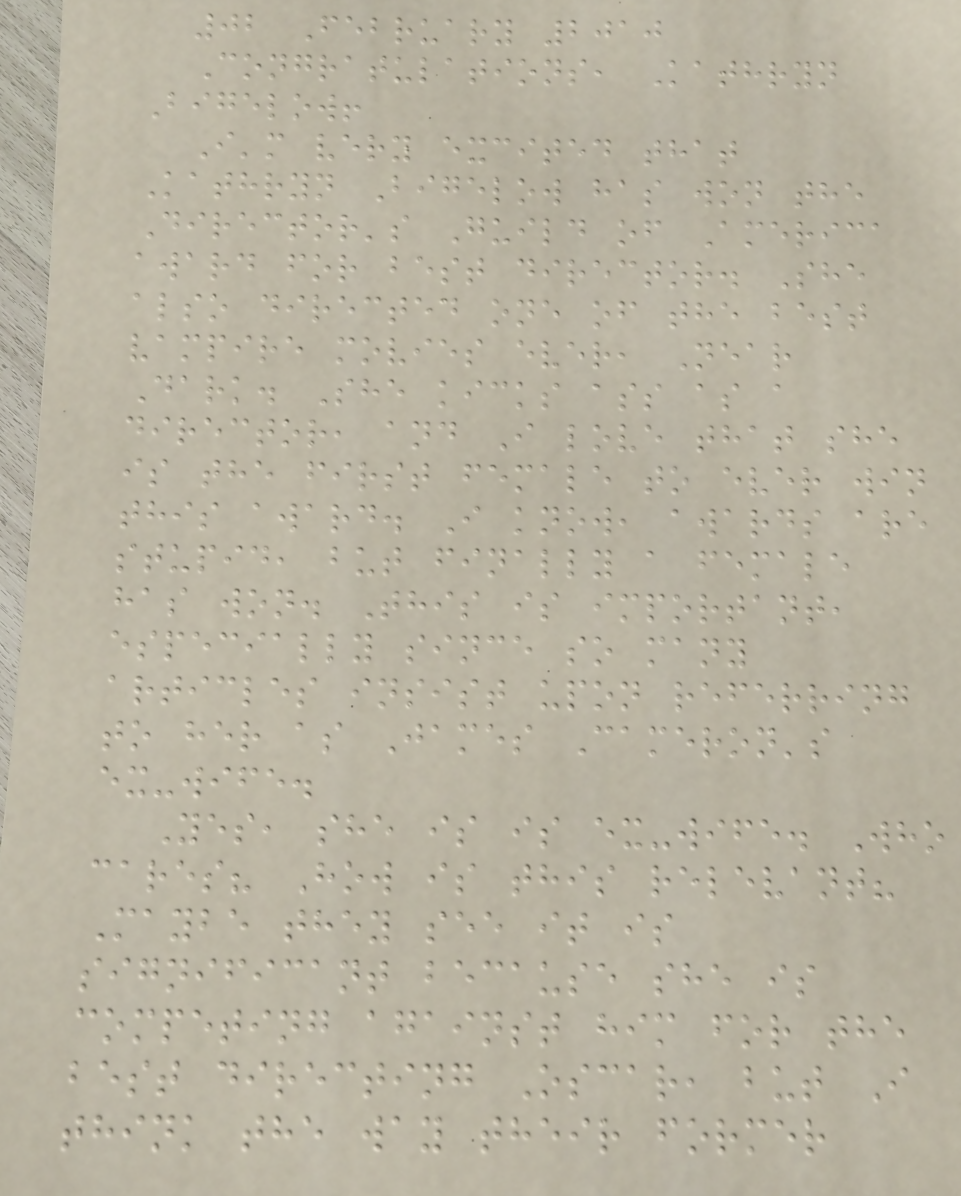02 February 2010
Congratulations, Kathryn
Bigelow!
I'm very excited that
Kathryn Bigelow has won the
Director's Guild of America
award for best director. She
also directed one of the best
vampire movies ever, Near
Dark. She kicks ass as a
director, and I love that she
is the first female to ever win
this award. I know, awards are
stupid, but finally a female
has won. This is important,
especially since so many
articles insist upon referring
to her as James Cameron's
ex-wife.
Yes, she is is ex-wife. Who
cares? How is this relevant?
Maybe they see it is
significant because she is
competing against him for the
best directing Oscar, but I
think the way their former
